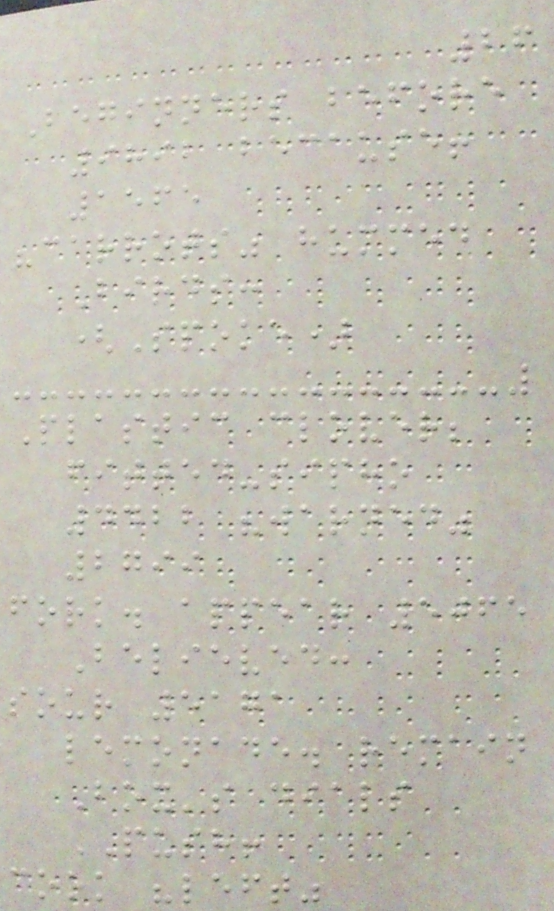26
Beginners before
9892 because!
1565
"carrots" hummed
Birds:
(Spoke)
Plastic clover;
fitted-sipho
4422 "warned"
2799
fork. appear 5065
Believed:
sour 5171
lemonade. remain
Box's dials
PUSH!
cook "left"
